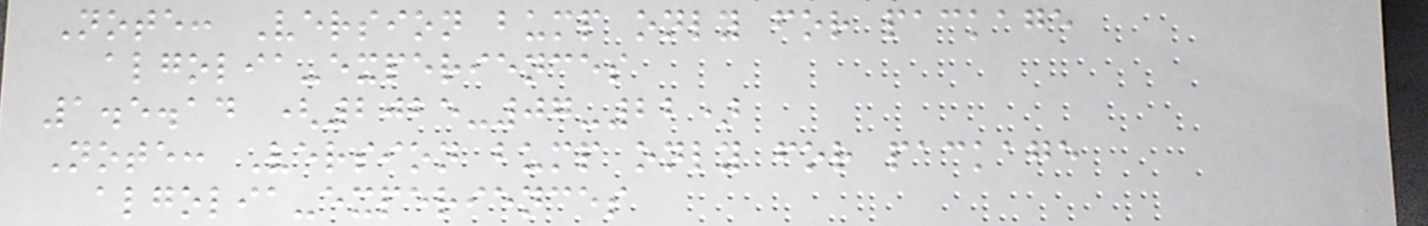Note: Version bump only for package
algolia-experiences
1.5.14 (2025-07-22)
Note: Version bump only for package
algolia-experiences
